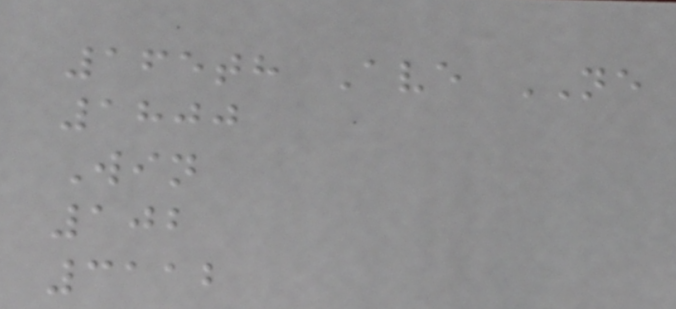165th Ave NE
1800
Win
102
3112
